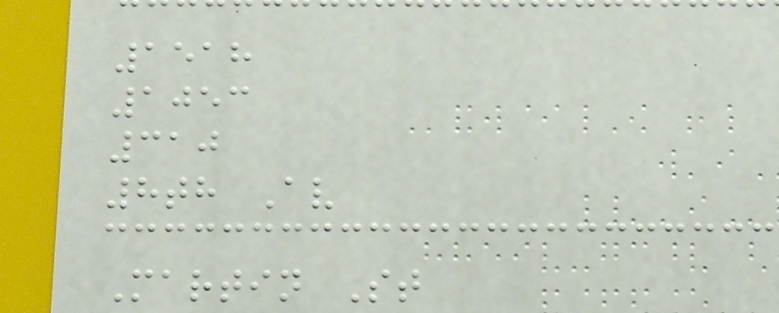1518
1053
310
8th Av
Martin St
